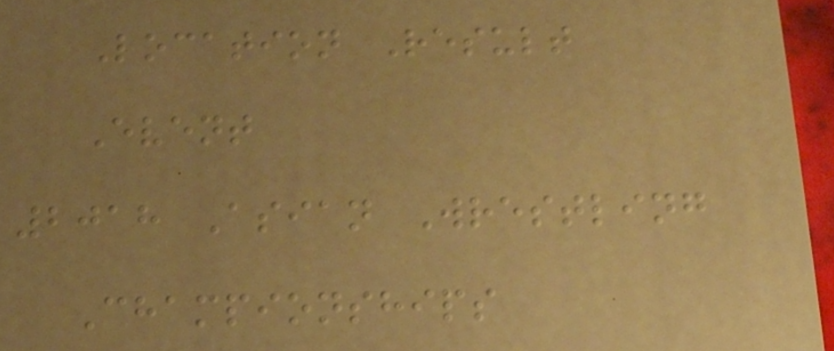Location Result
Event
2018 Asian Wrestling
Championships
